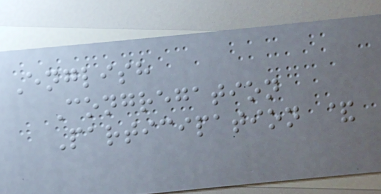English
Congregation
Participation &
